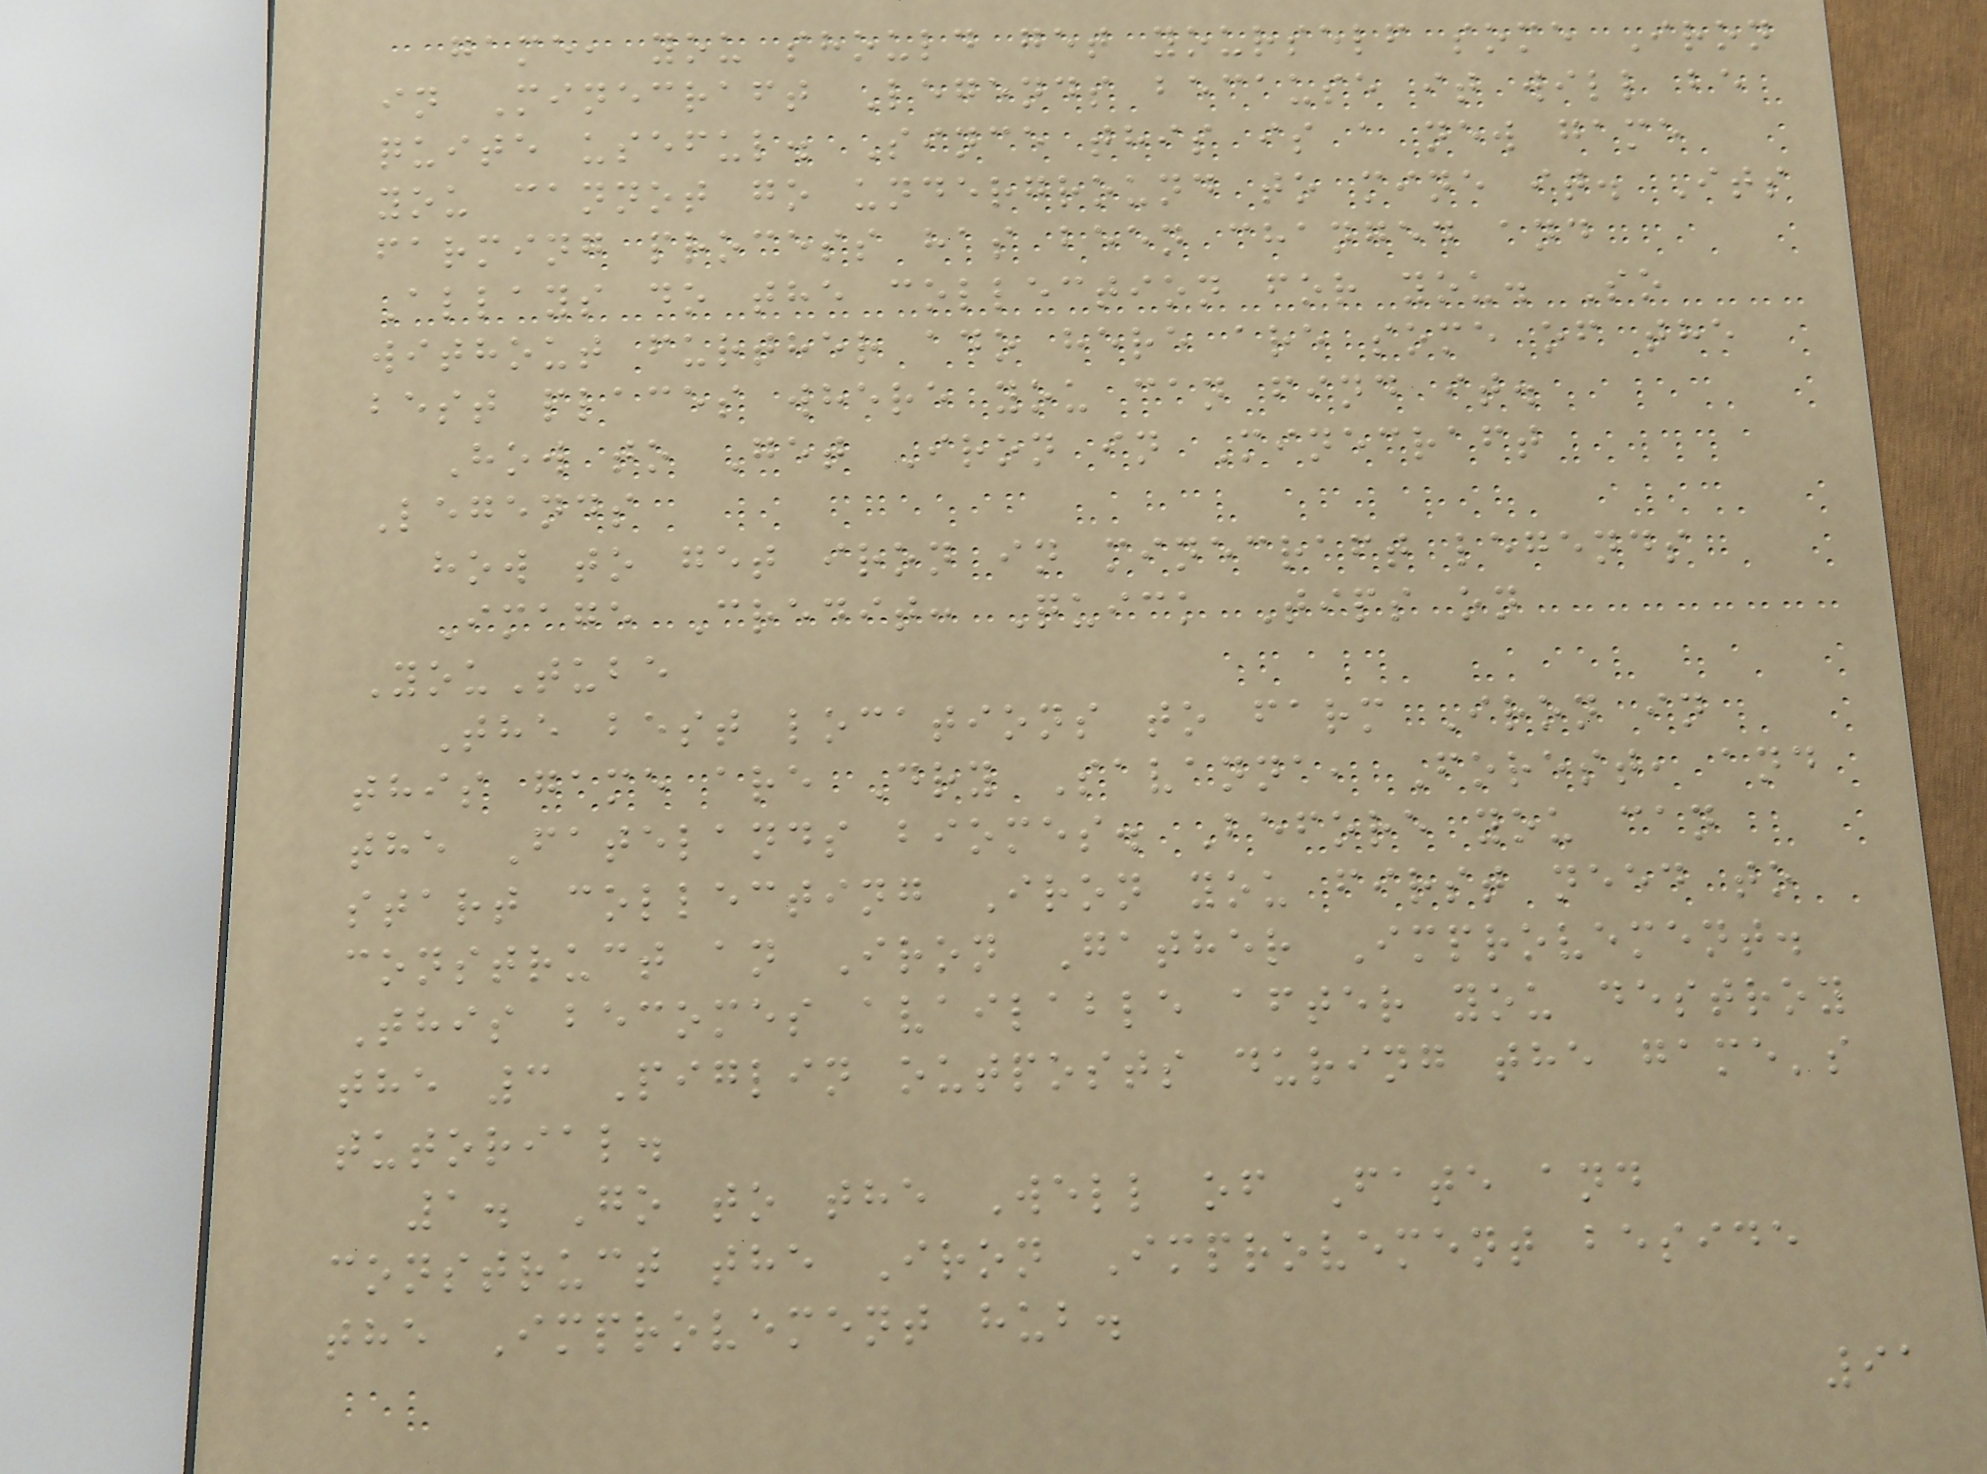game, you should get yourself some Iron
in Minecraft Legends because it will be
quite useful. Since this is a new game
you cannot go underground to mine it. Its
farming process has been changed and
Allays do the collection for you. So
without further ado here are some of the
best places where you can find it.
How to Get Iron in Minecraft
Legends
how to get iron in minecraft legends
Image Credit: Quick Tips on
YouTube
The best locations to farm Iron in
this game are Dry Savanna, Forest, and
the Fatelands biomes. Before you can
start collecting Iron you first need to
construct an Iron Gather Improvement.
This becomes available after you destroy
the 3 Piglin outposts during the game's
tutorial.
1. Go to the Well of Fate and
construct the Iron Improvement beside
the Improvement hub.
91
